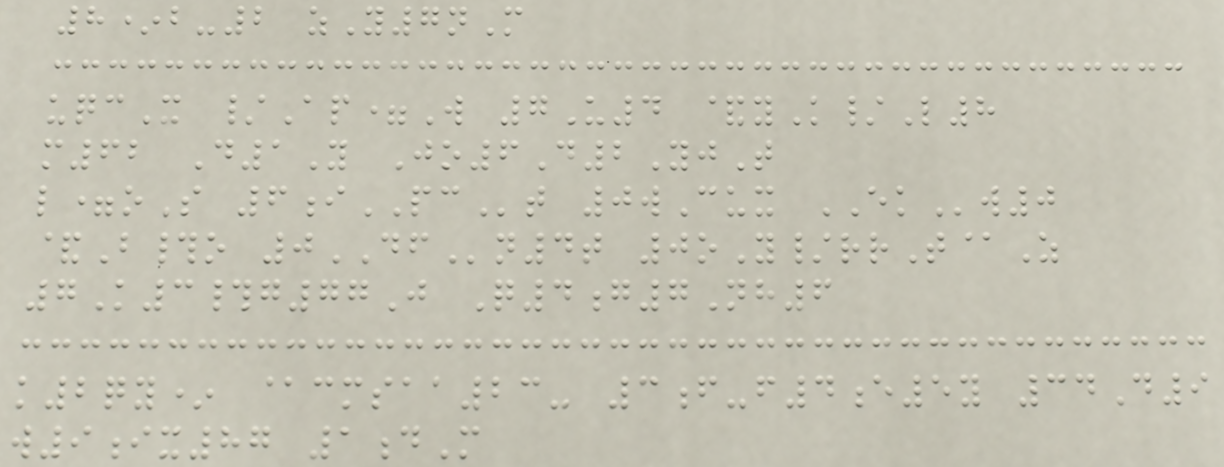8*b-2 zY7nM
uqcX /Ap=W 7U4 &yK/L8
m62 D1Y Jo6D2YjT
l=oS 6iPCt 0wCux EKw0
&B#o 0DFn4t 0oY/rrT@Z
7K3#g77J Q4g7Nh6
k2qy* @cmsaa23- 3f-f4e5y 34D9
w9ix87 1dM
